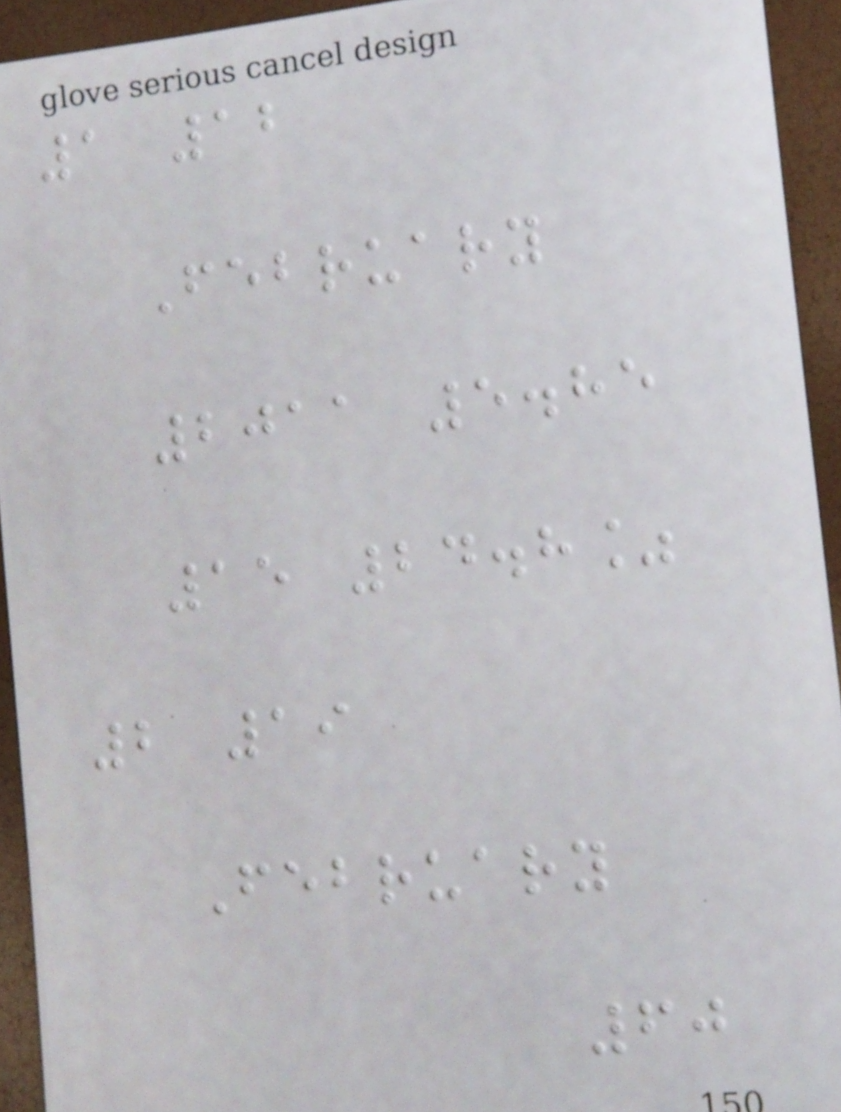1 12
February
2011 5.85
15 24.8%
2 19
February
60
